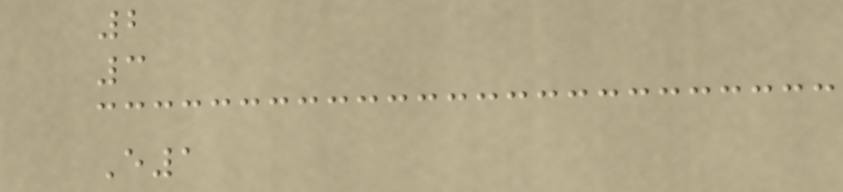2
3
E1
